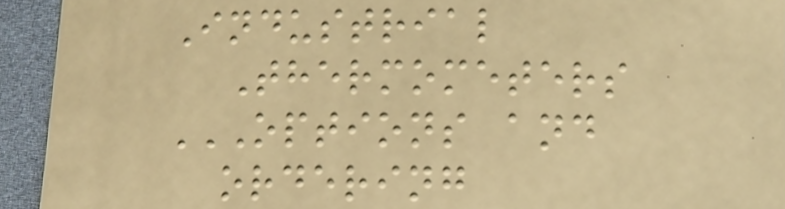Industrial
Thermometers
OPTIONS AND
ORDERING
